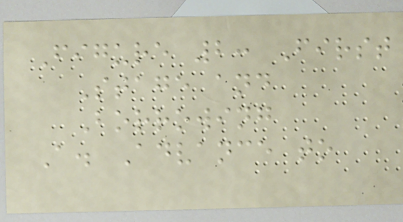Figure 2: First
Stage and
Borrowing
A. Advance to
